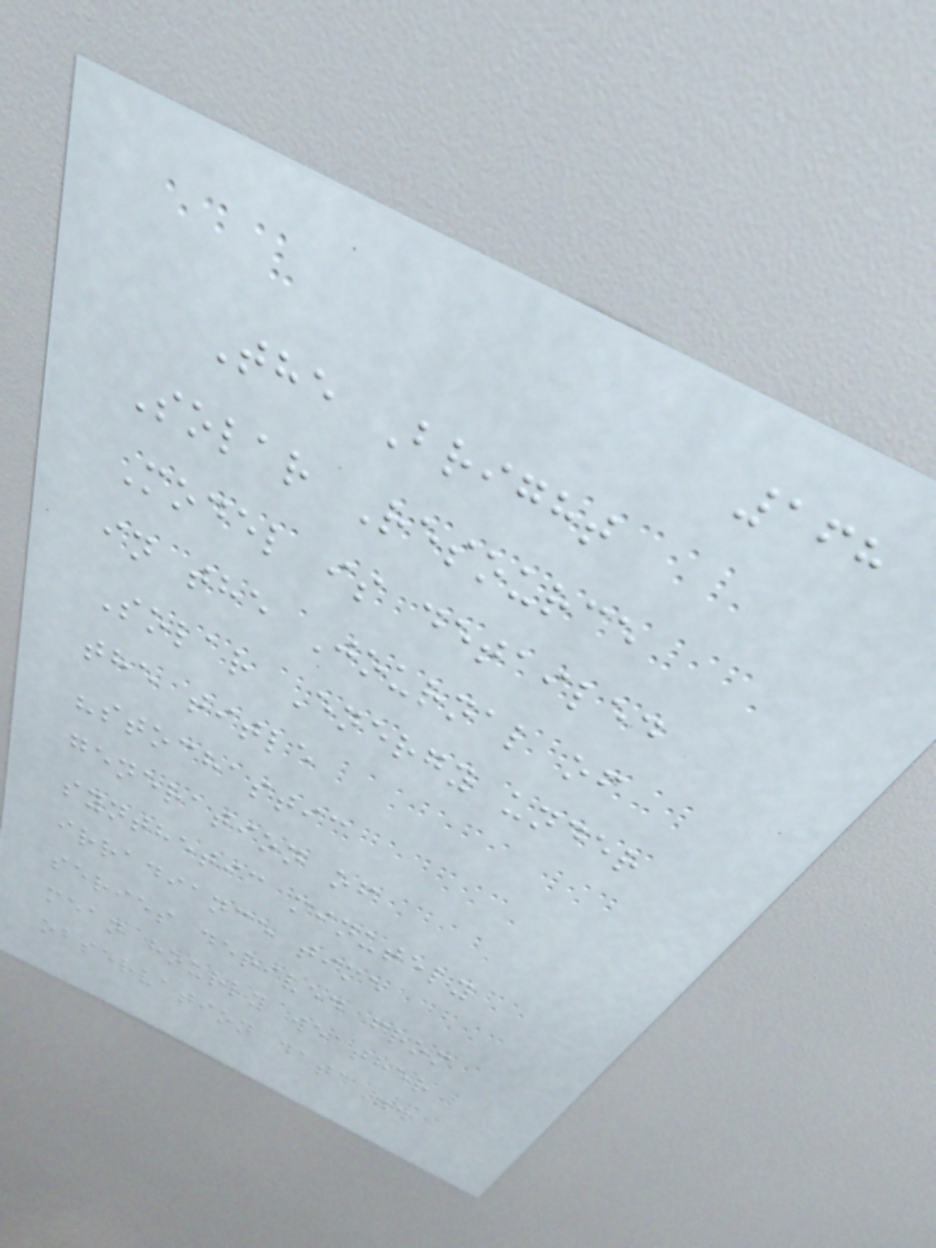168
The Bright
Solar Resource
Model is detailed
in the Journal of
Solar Energy under
the title
"stochastic
generation of
synthetic minutely
irradiance time
series derived from
mean hourly weather
observation data".
